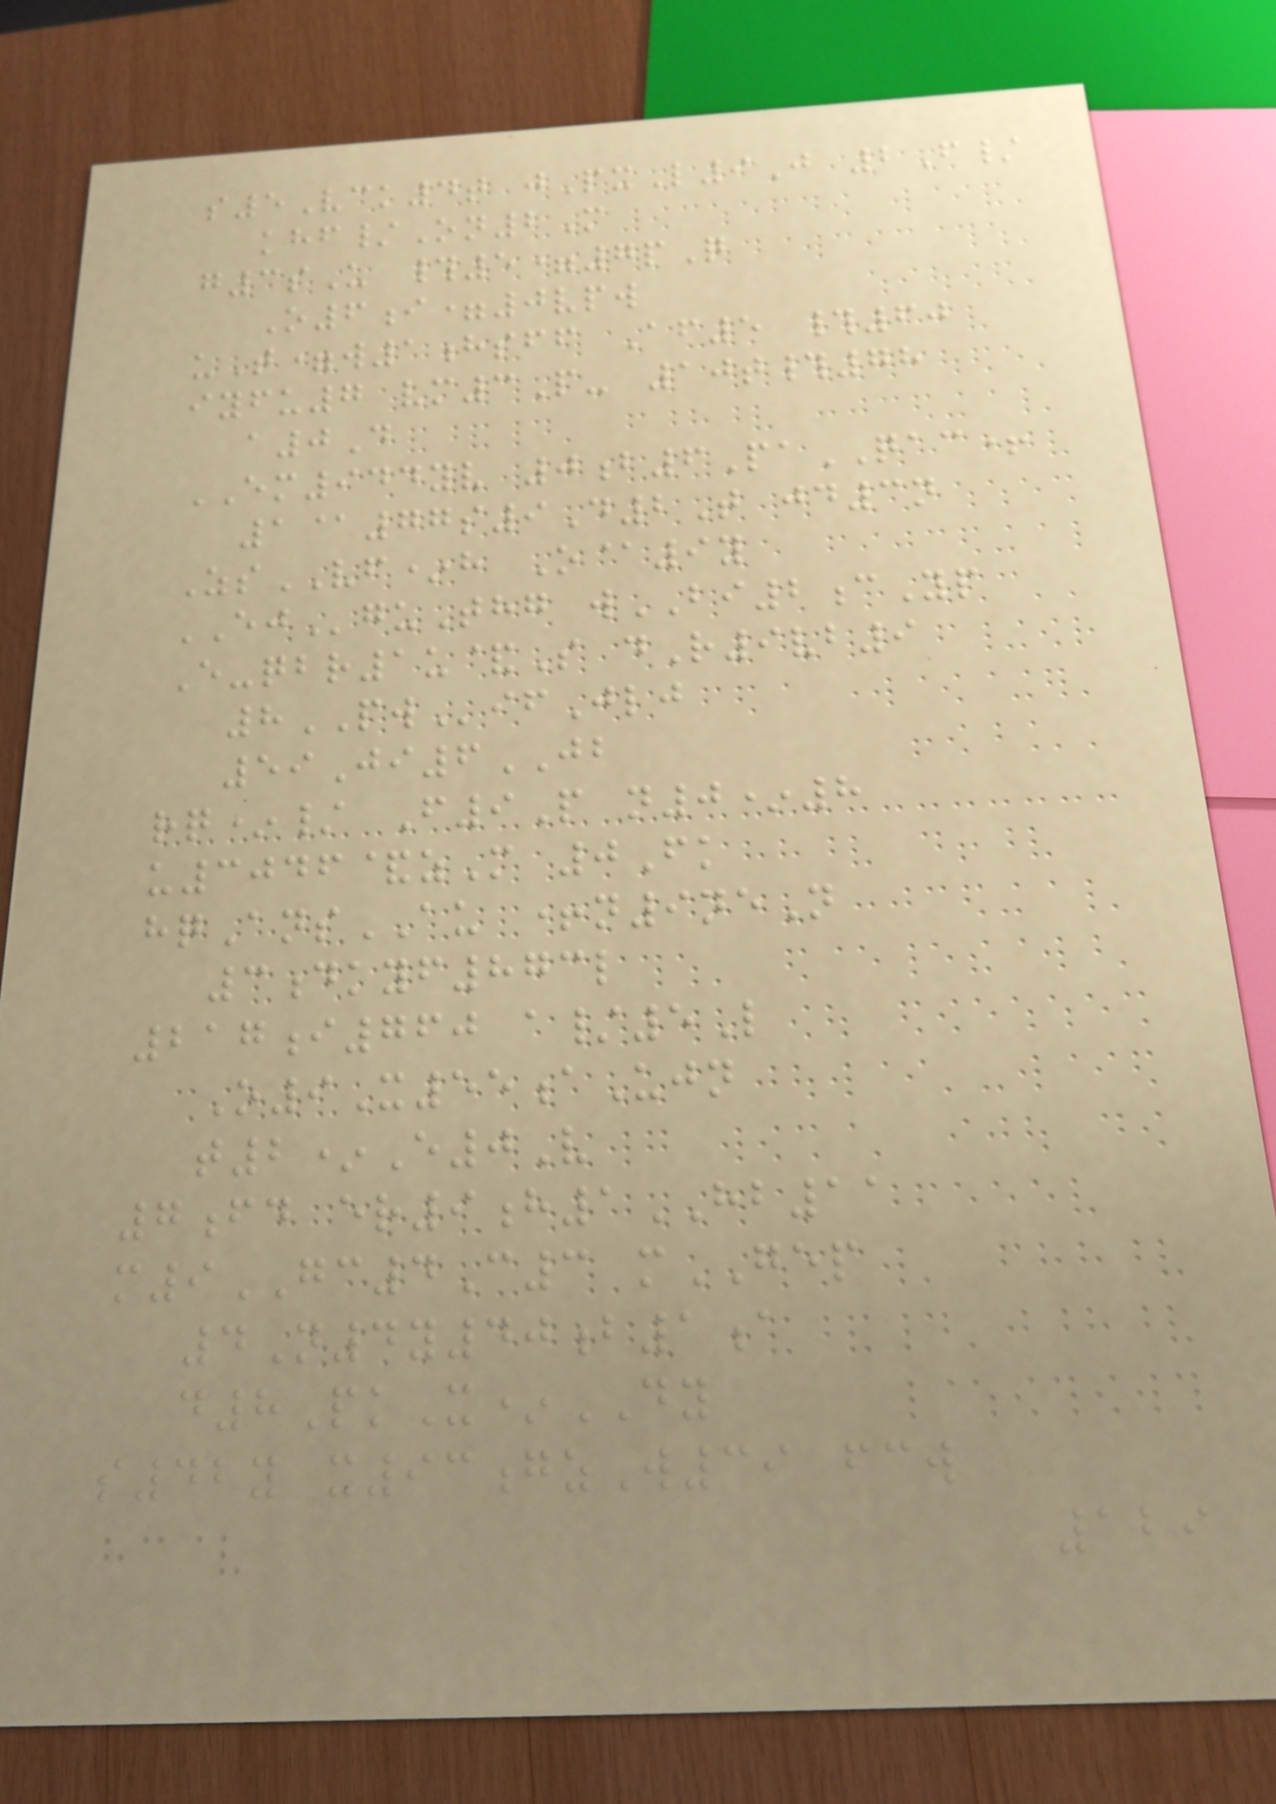s5Vck4t jPxL9J 2F/
khf/On2M
g3sU #5=7pQ
O6i=0vpw
uT=w1hsff Af5 #60
iyfu7 vm3P- 10t#78
a0D
EM944yv 0b6PaQAC+
1@77s9D2T jd3n
ZsVF*h O@9y
EJguThg wBI2cYp
E-qbr1u&S dR9vb9
8PWifJlj
59Ji6JB
rq*/ F9P n0*8
u3046&zM 0Fk
hqAnsAU +n9neN
3dkyf873l
217i760 a/5L
O9X55aUjn
t2*E0V
7fd er9h1HB11
m9GC4C3 mGEP
4N4y40b1a
d8PkX*DY
s42y x93gzW39 fcw
129
